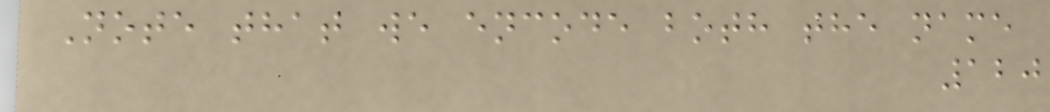Note that we encode both the name
120
